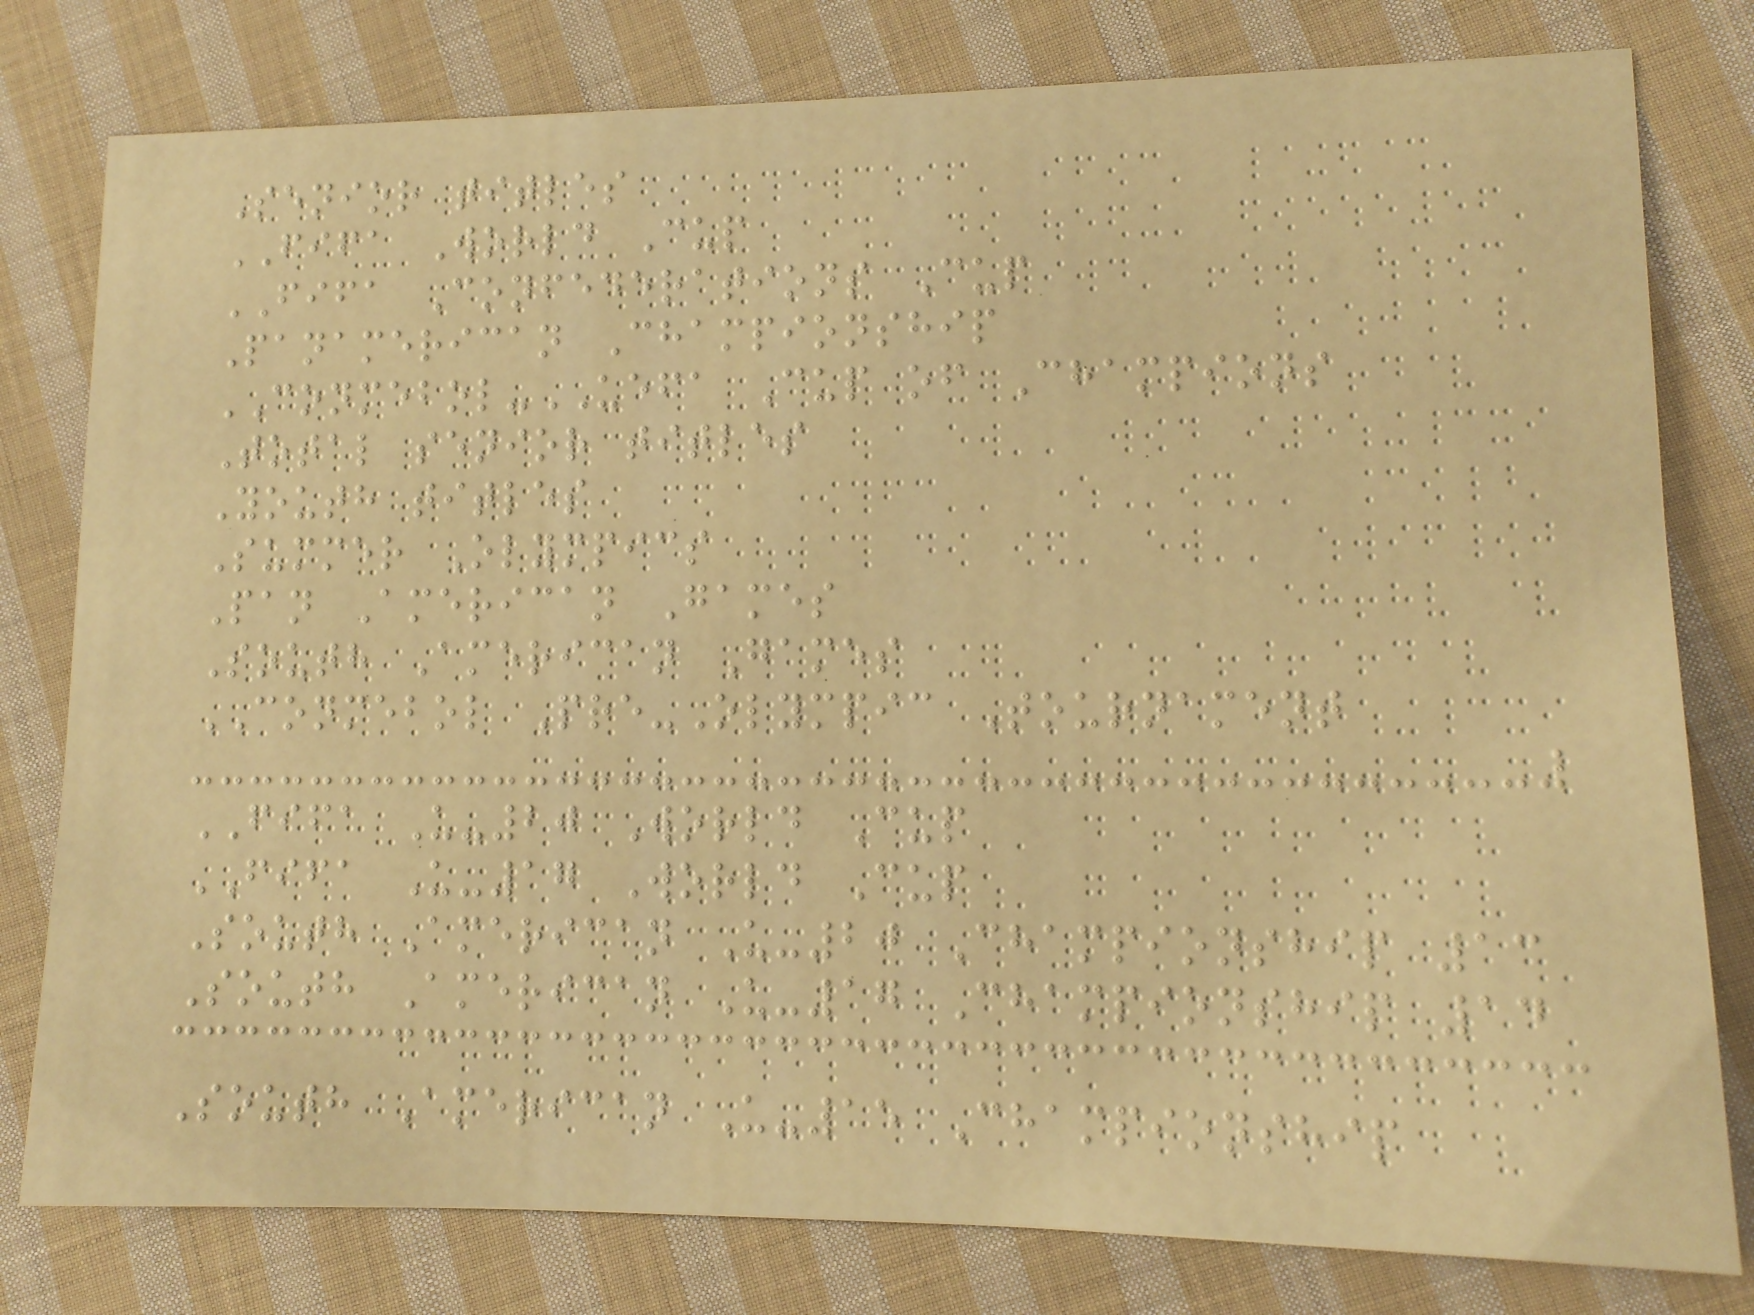Senior titles
FIFA World Cup
FIFA Confederations Cup
Panamerican Championship
CONMEBOL-UEFA Cup of Champions
Total senior titles
Youth titles
Summer Olympics
Pan American Games
South American Games
CONMEBOL Pre-Olympic Tournament
FIFA U-20 World Cup
FIFA U-17 World Cup
South American U-20 Championship 13
South American U-17 Championship 14
South American U-15 Championship
